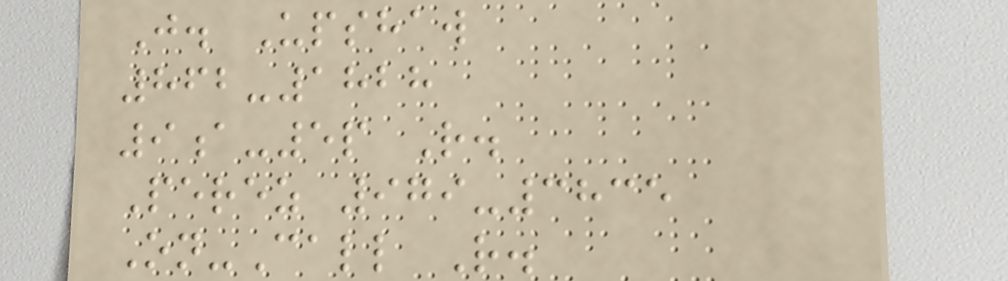J. Upshaw
862-1828
9a-5p R.
Perez 979-3835
On-Call R.
